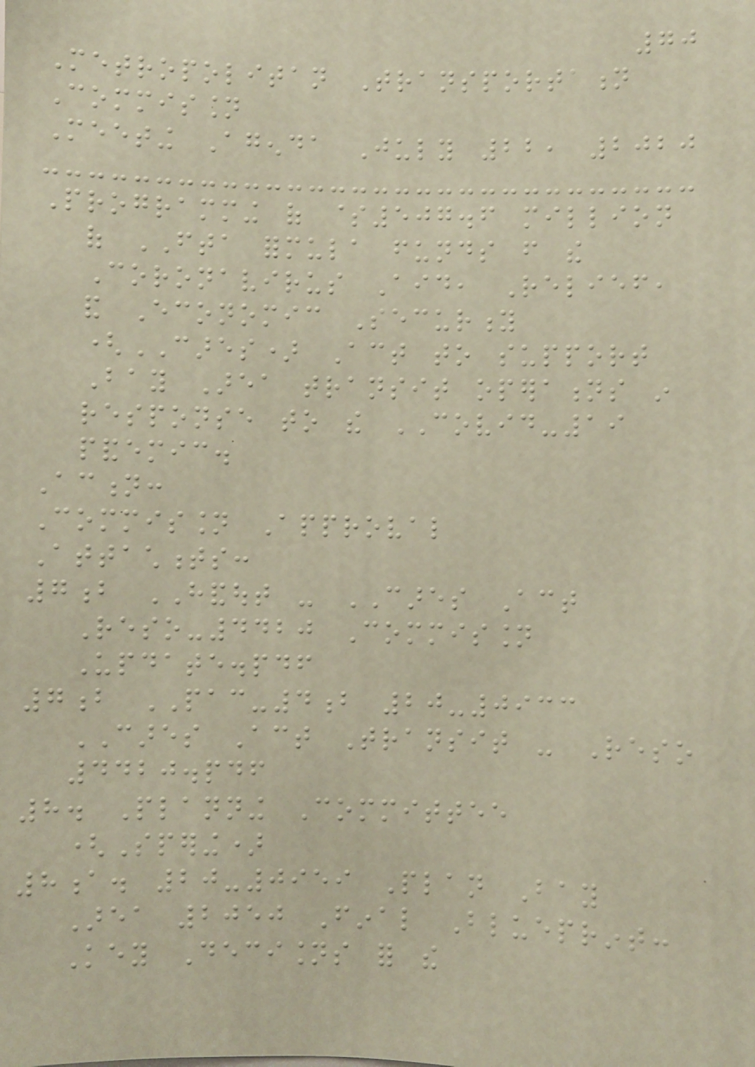70
Metropolitan Transportation
Commission
Meeting Agenda July 22, 2020
Programming of $507.6 million
of FTA formula funds from the
Coronavirus Aid, Relief,
and Economic Security
(CARES) Act to support
Bay Area transit operations in
response to the COVID-19
pandemic.
Action:
Commission Approval
Attachments:
7b HANDOUT - CARES Act
Reso-4420 Commission
Update.pdf
7b PAC-4b 20-0933
CARES Act Transit - Reso
4420.pdf
8. Planning Committee
(Spering)
8a. 20-0959 Plan Bay
Area 2050 Final Blueprint:
Key Decisions for the
